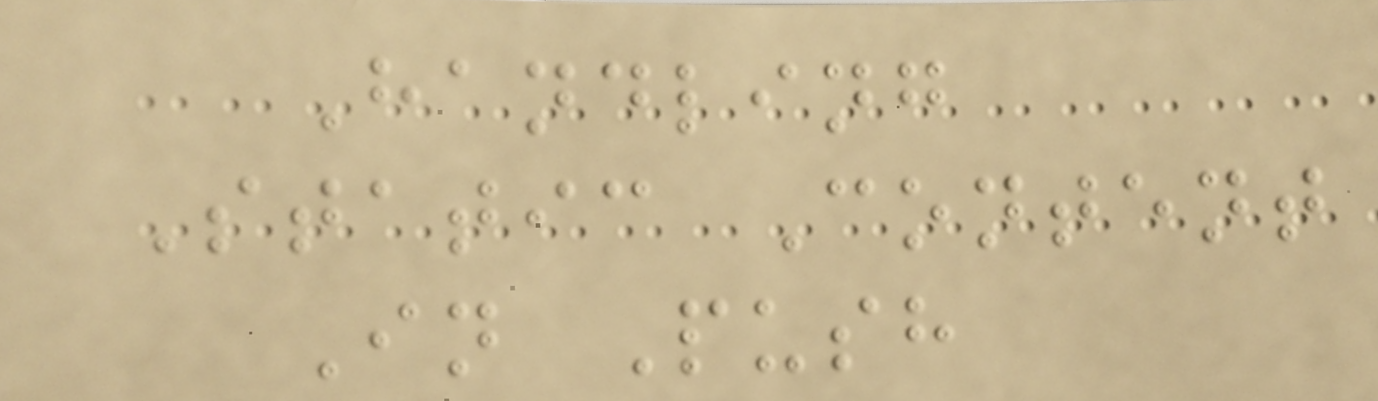Handling
Static Content
In Push
